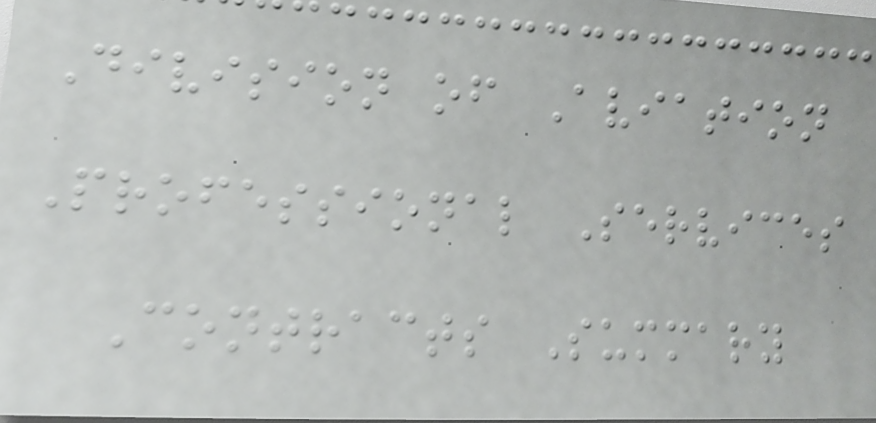Division of Aviation
Professional Services
Contracts Summary
